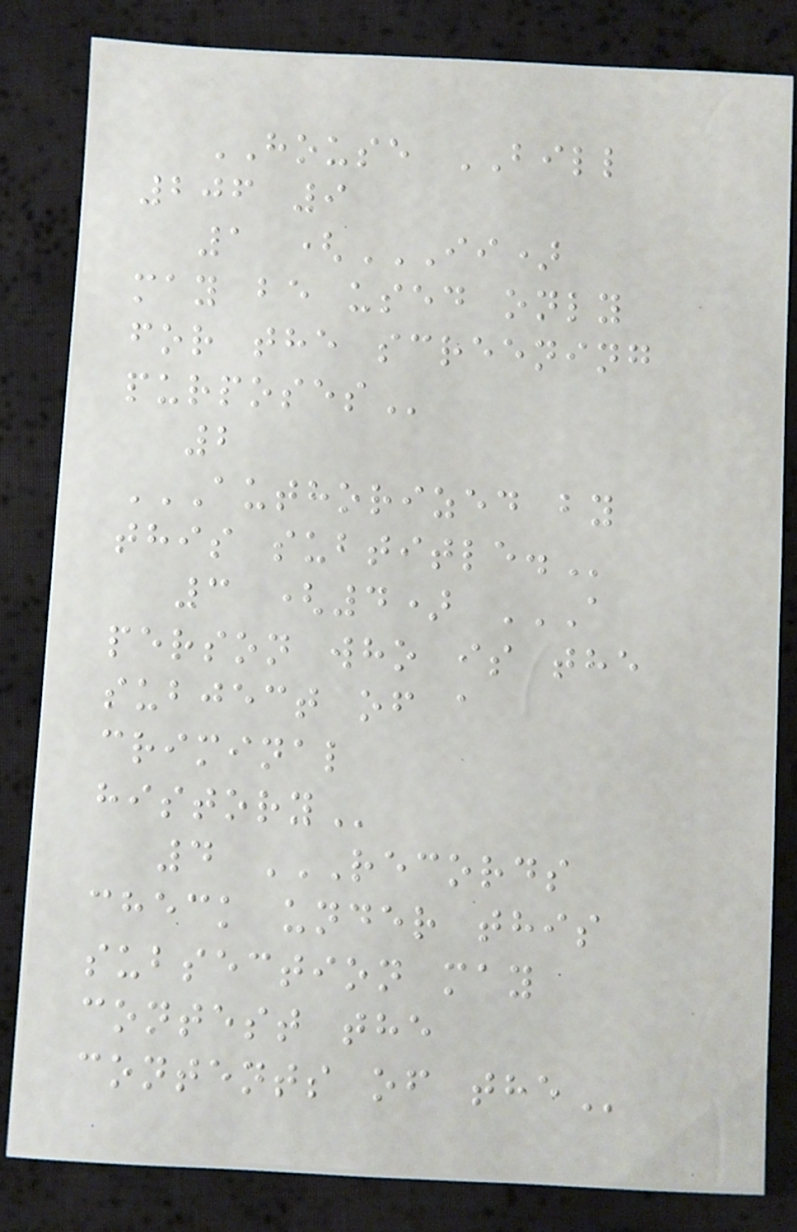HOUSE BILL
206 9
1 (II)
MAY BE USED ONLY
FOR THE SCREENING
PURPOSES
2
AUTHORIZED BY
THIS SUBTITLE.
3 (4) A
PERSON WHO IS THE
SUBJECT OF A
CRIMINAL
HISTORY
4 RECORDS
CHECK UNDER THIS
SUBSECTION MAY
CONTEST THE
CONTENTS OF THE
